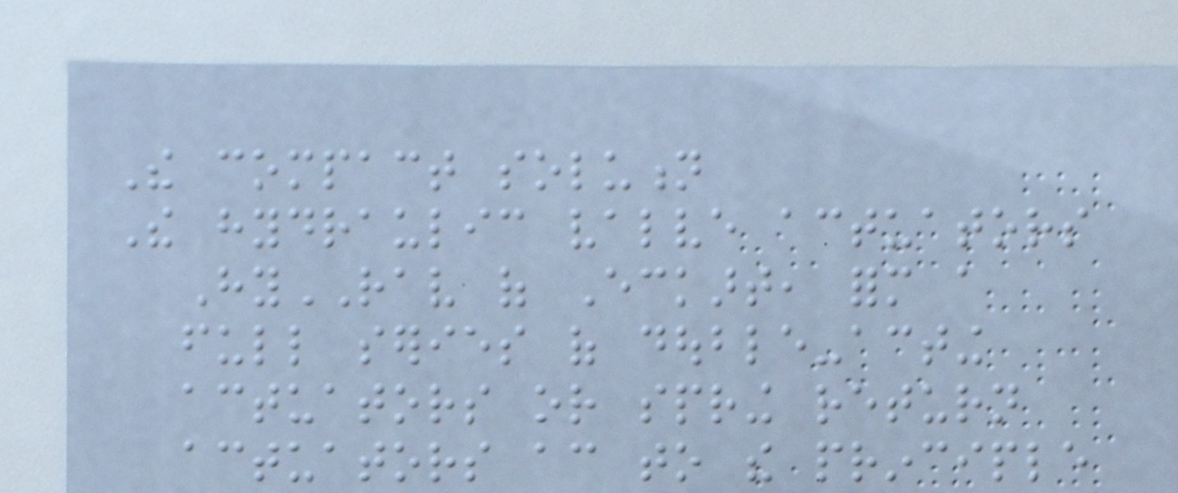The compact solution
The hydraulic valve actuators
HyRAV of Eckart, form a
full series of double-acting
actuators or spring return
actuators according to the principle
